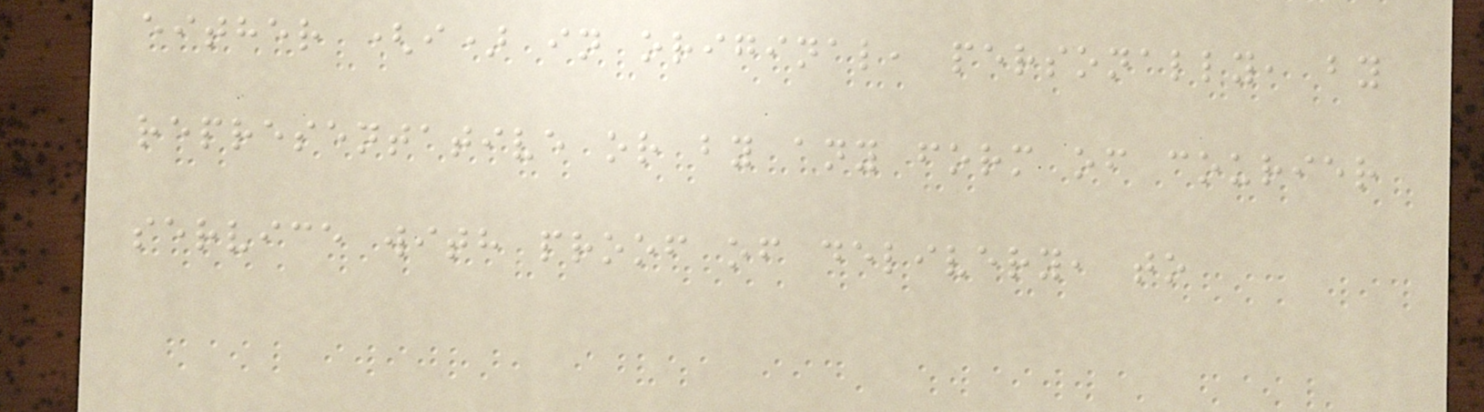either (i) in original, personally, by
representative or by any form of courier
service with proof of delivery, to
